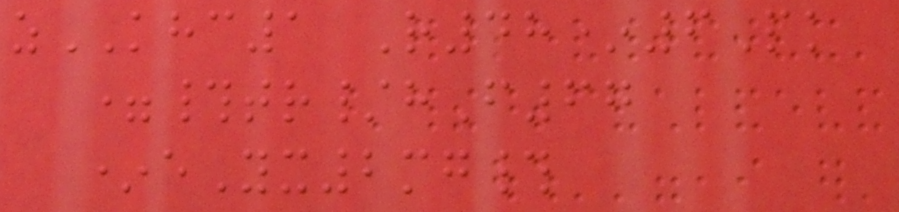zKHC1 R48*6Pk
=#tr/hF67
*eYx2mg#
